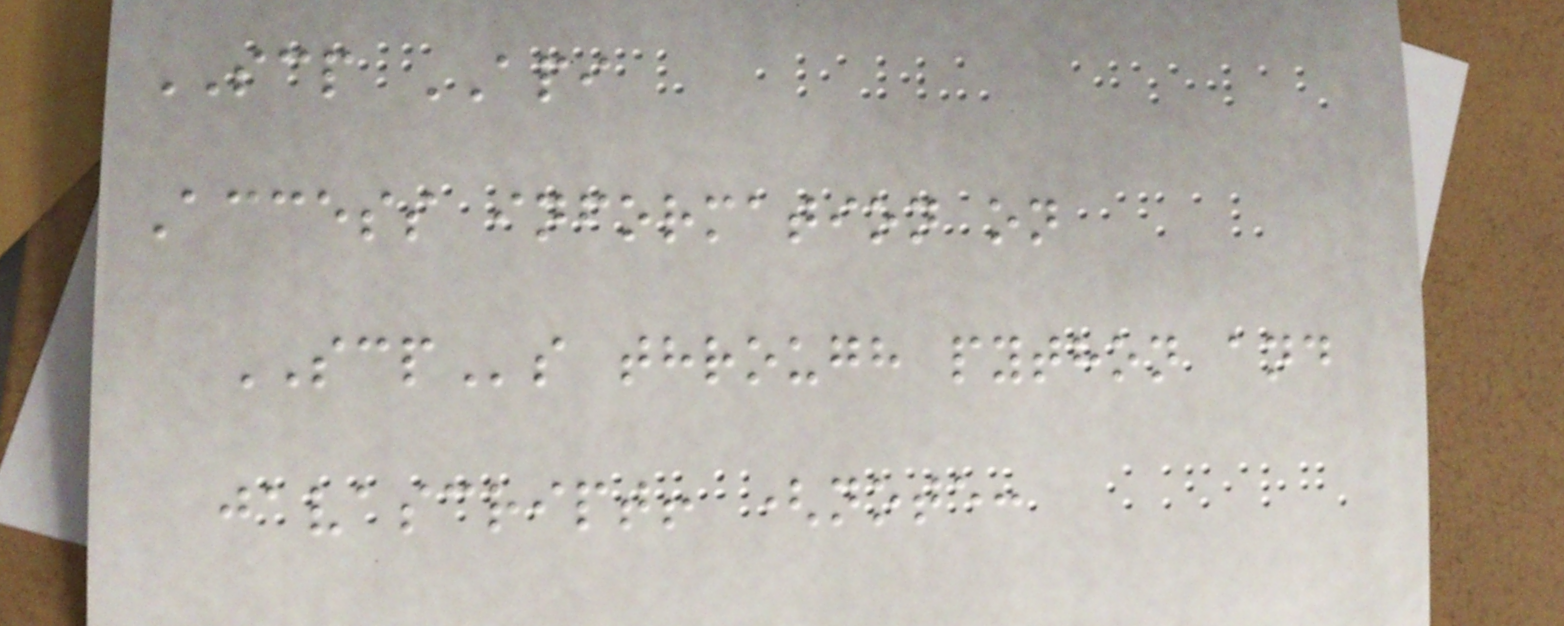SCP API
Access information on
SCPs through python and
javascript! (note:
